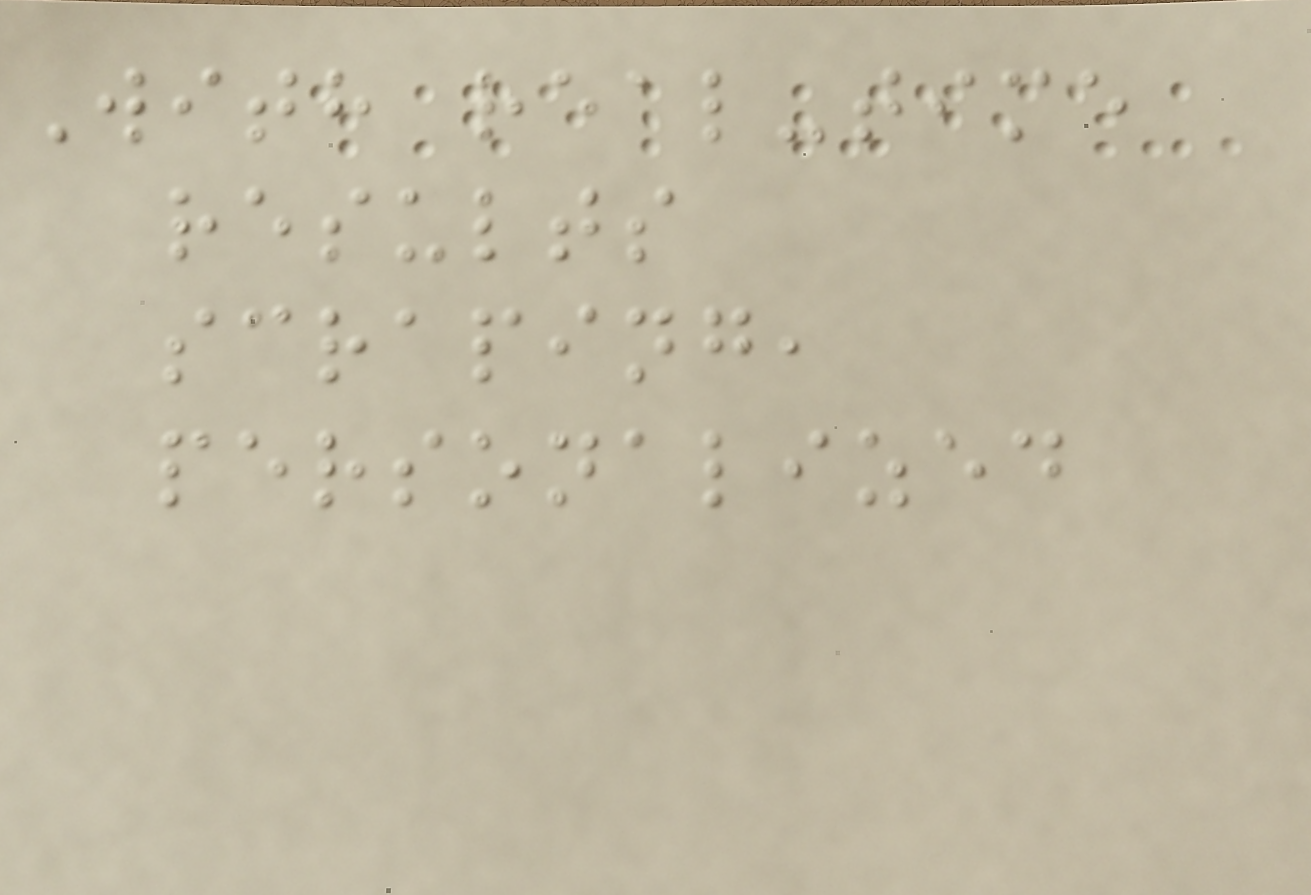With real-time
results
scraping,
personalized
